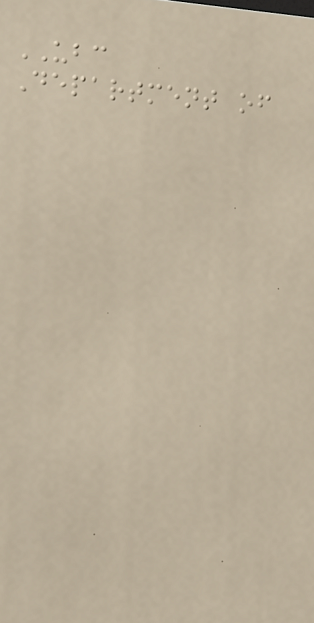UBC
Department of
